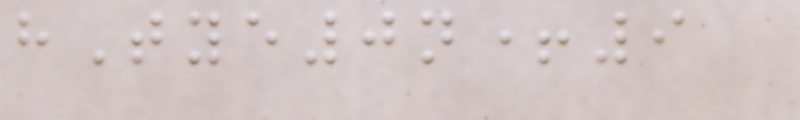hTye0n+9
